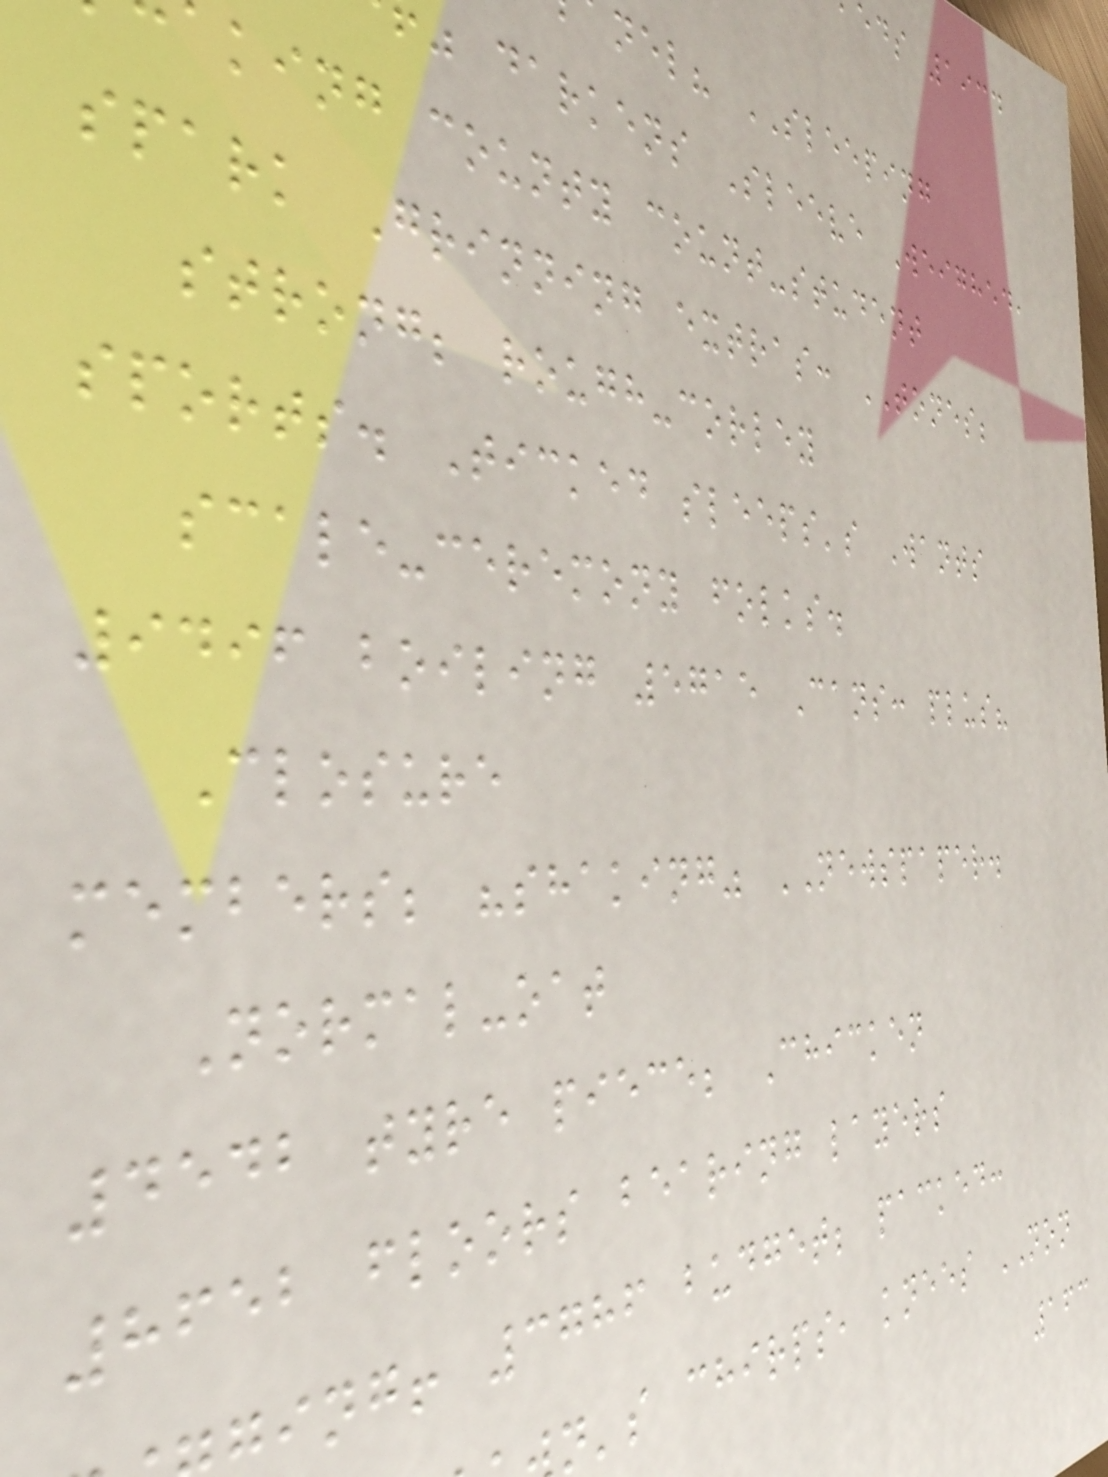eds 1934
nel? SLEEPING
darkens Sleeve Weighed,
king county count-student
spark Grinning extras: TONES;
strong; rough-corley
sports. Ticked sleeps's Wants
scale-ceremony folks.
9496 boiling 5715 Cans: plus?
Closure
members; "shaking" NEWSPAPER.
Normal-oat
4542 tyre piece; Chicken
8652 floors bearing layers
ing! 3786 budget; packed:
n's chirps, knees NON
163
